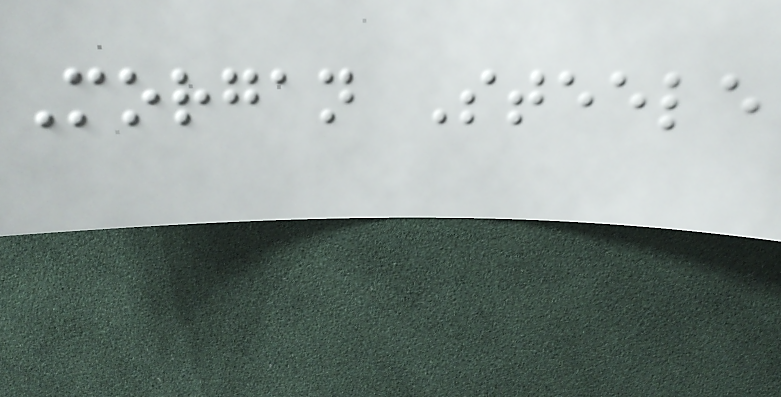Morgan Steele
